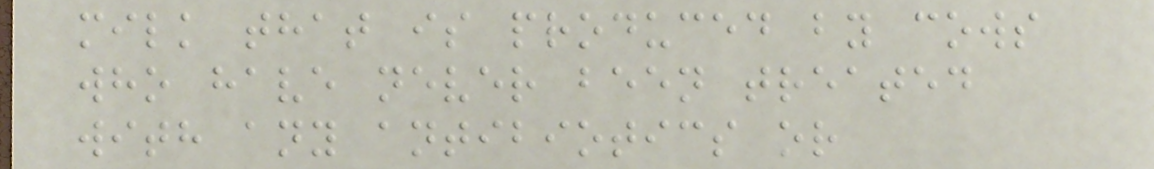milk that is produced by cows
who have never been treated
with any antibiotics or
